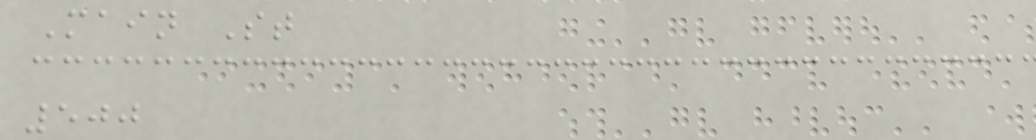Main St
500
